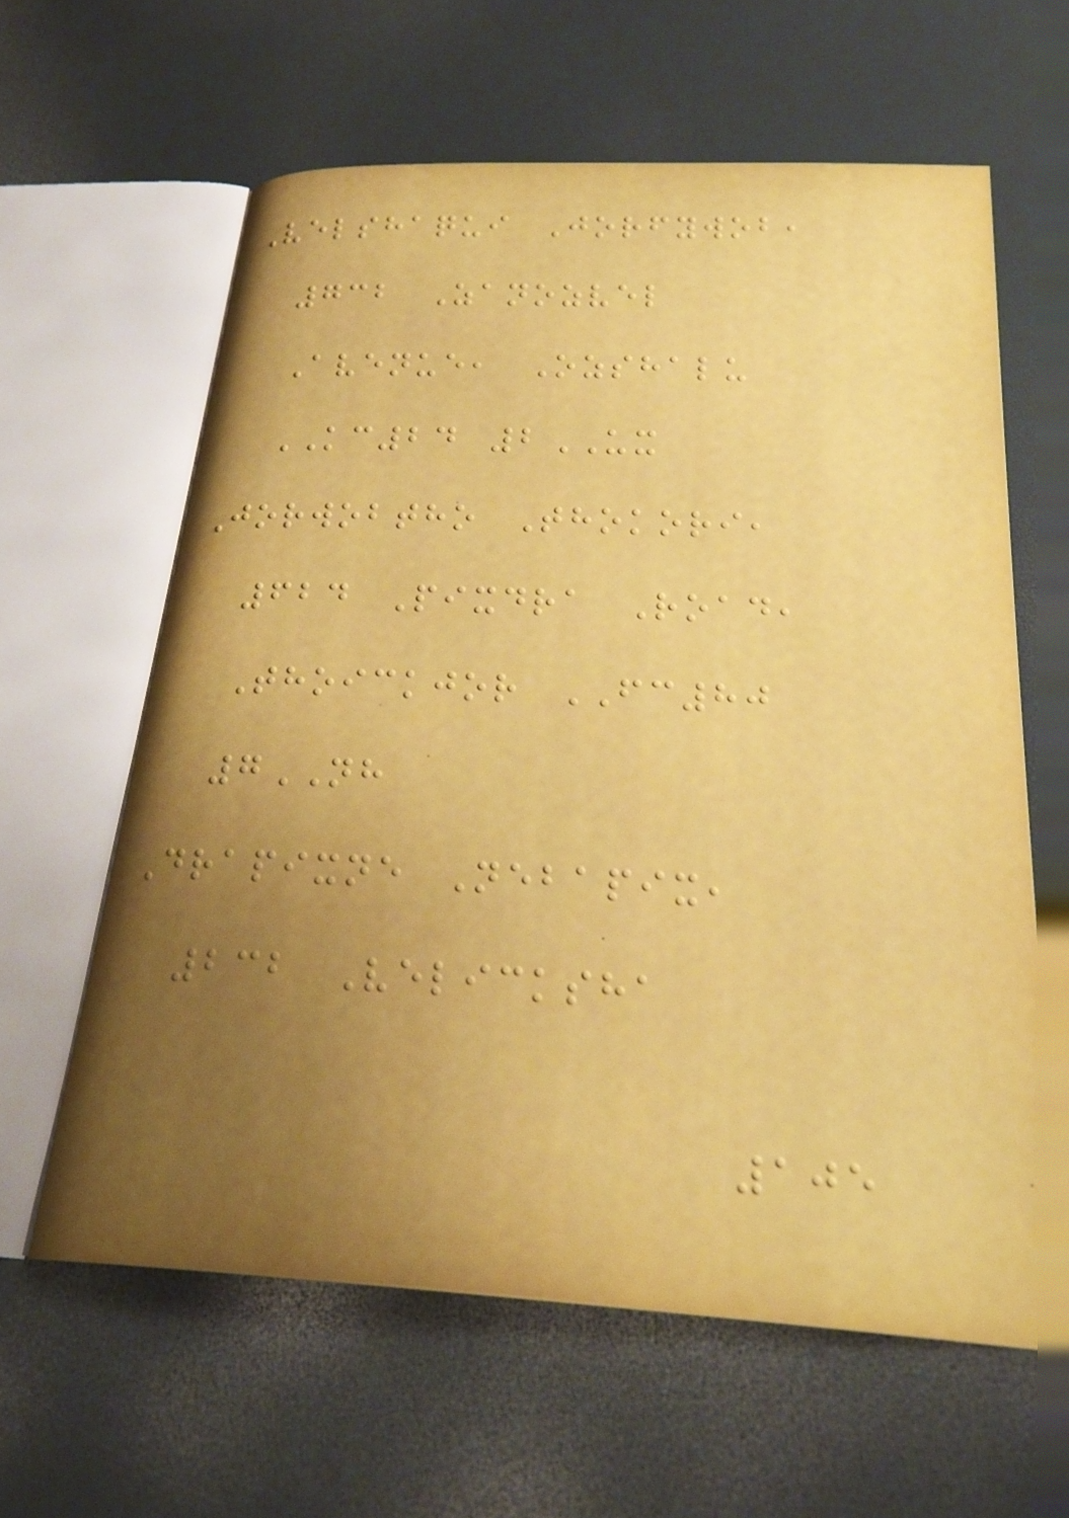Velshaqui Jorfywob,
732 Zanozvel
Avenue, Ozshalu
KC24 2UX
Jorwobtho Thokori,
624 Pixdra Road,
Thoickjor FC80
7NH
Drapixne Nebapix,
232 Velicksha
105
